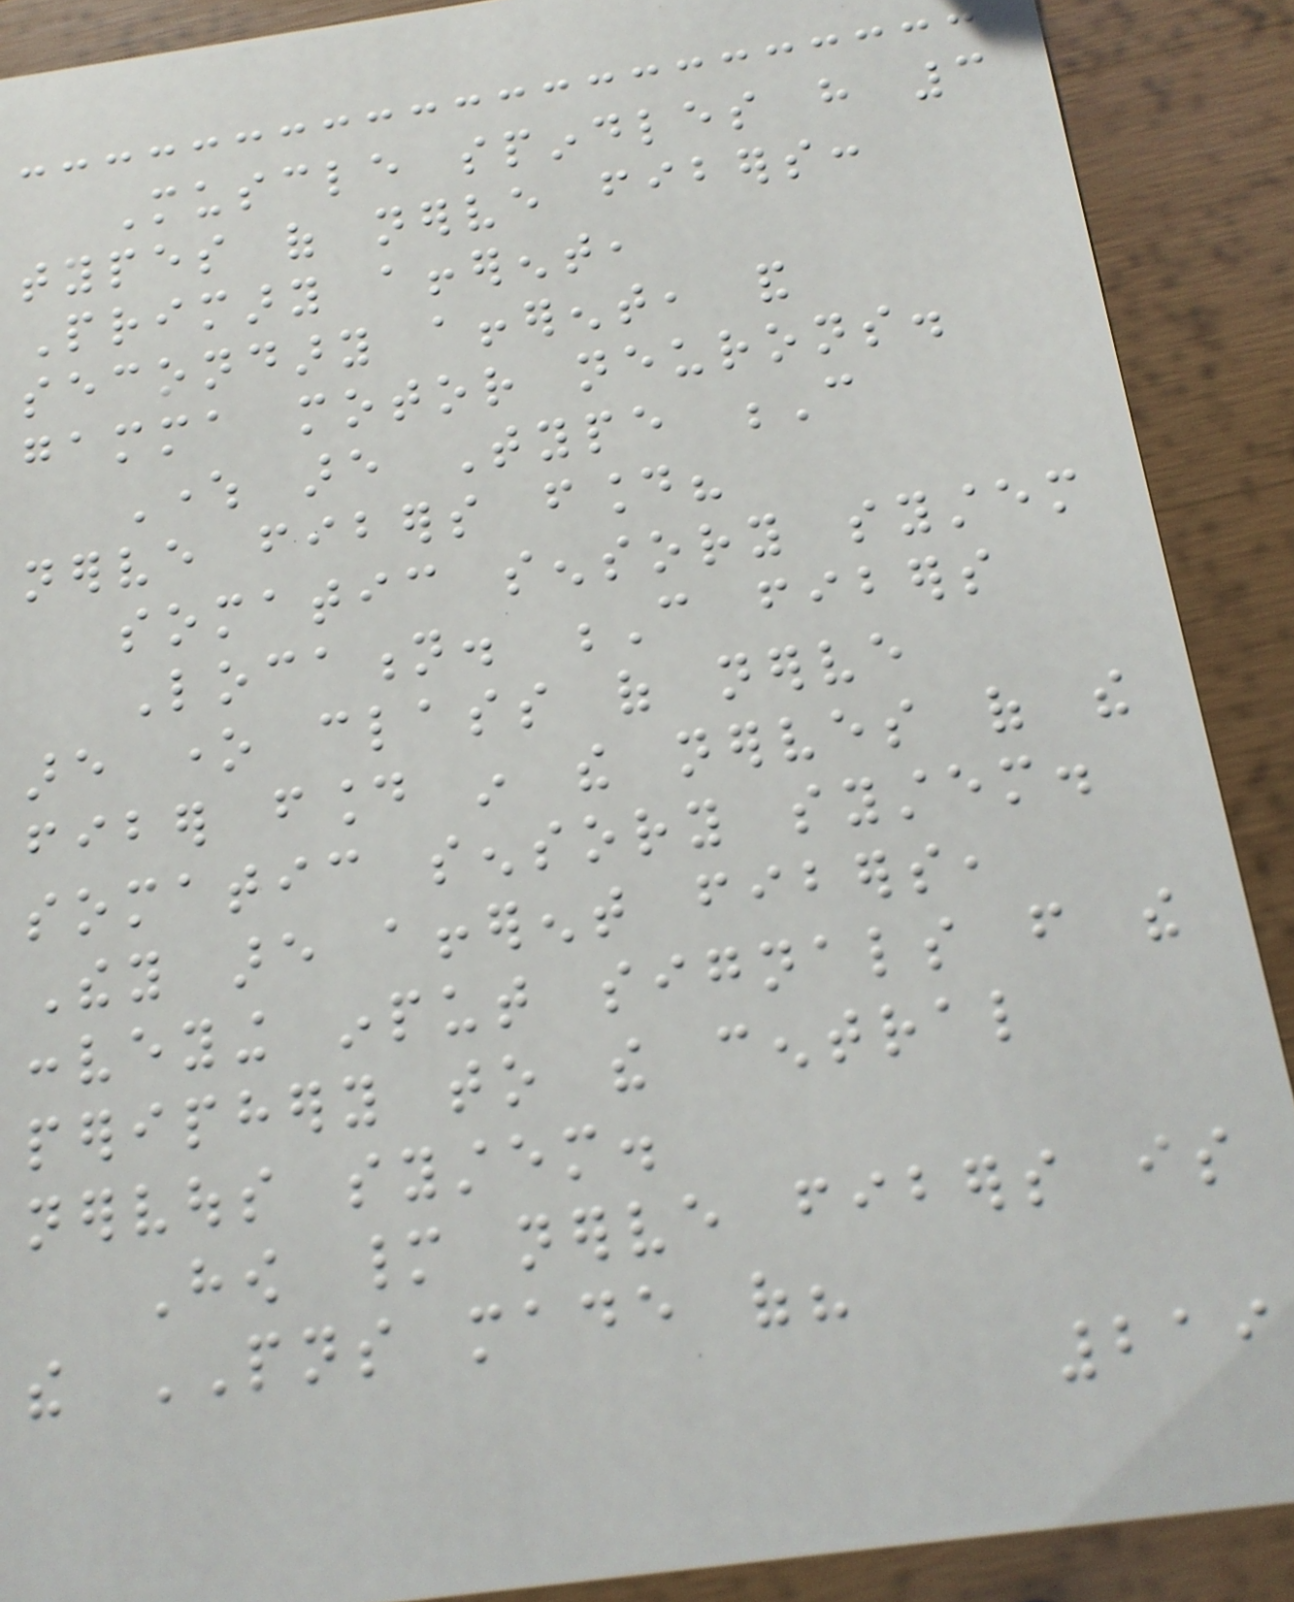Muscle spindles have 3
types of nerve fibers:
Primary afferent,
secondary afferent, and
gamma motor neurons.
Where are Type C
nerve fibers found?
somatic sensory system
Location. C fibers
are one class of nerve
fiber found in the nerves of the
somatic sensory system.
They are afferent fibers,
conveying input signals from the
periphery to the central
nervous system.
How many nerve fibers is
the PNS made of?
219
